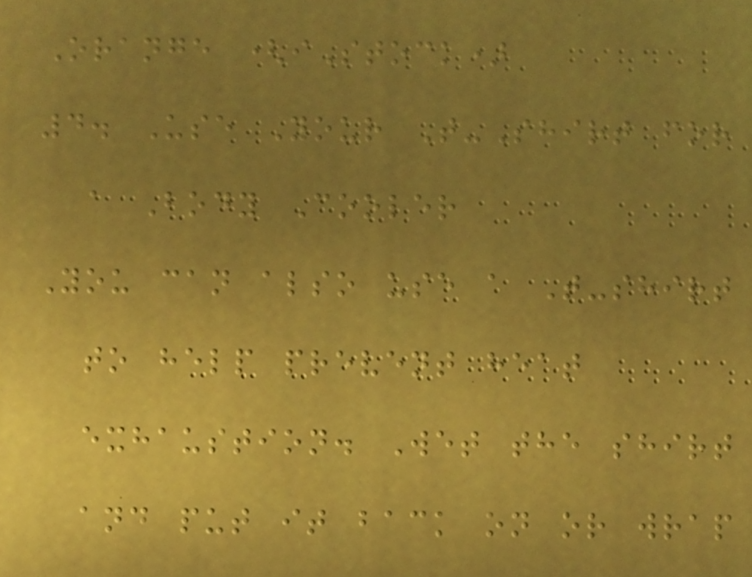Orange (iStock)
4. Use Your T-Shirt for
a Body Cooler
You can also use a T-shirt
to help prevent heat
exhaustion. Wet the shirt
and put it back on or wrap
